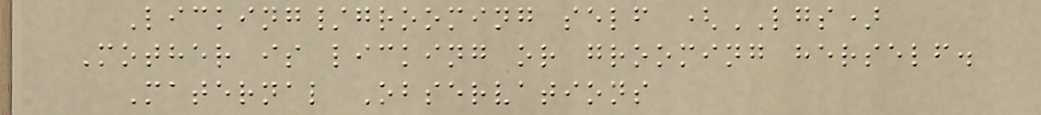Licking/grooming self (LGS)
Mother is licking or grooming herself.
Maternal Observations
